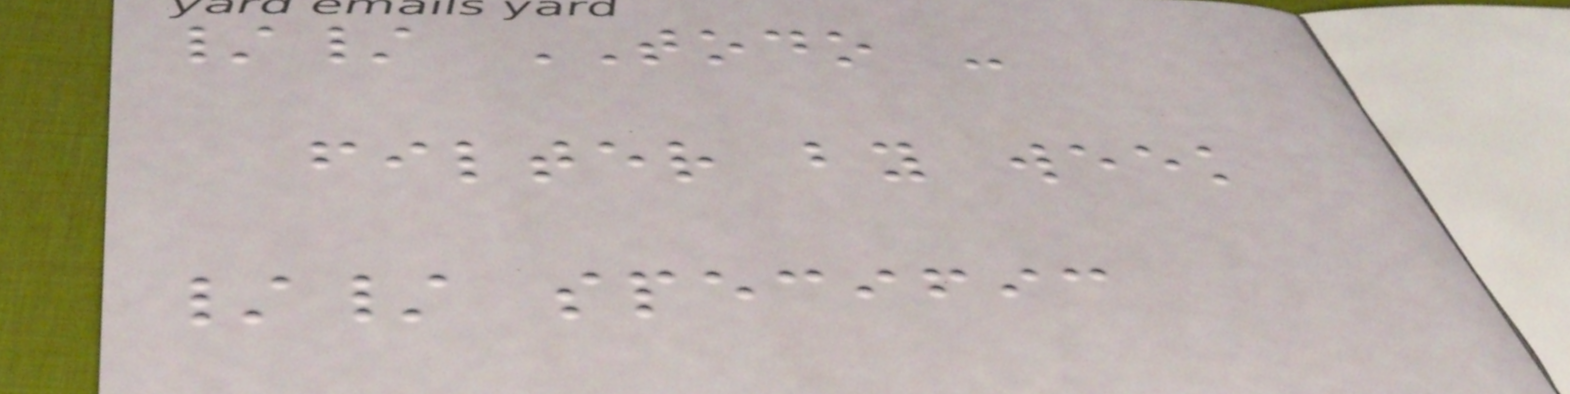// TODO -
filter by week
// specific
